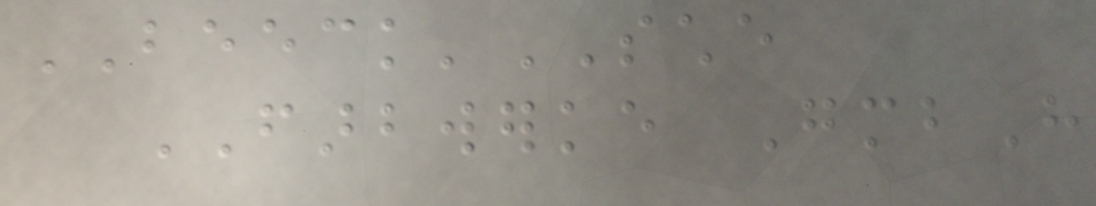BEECK'SCHE
FARBWERKE GmbH
